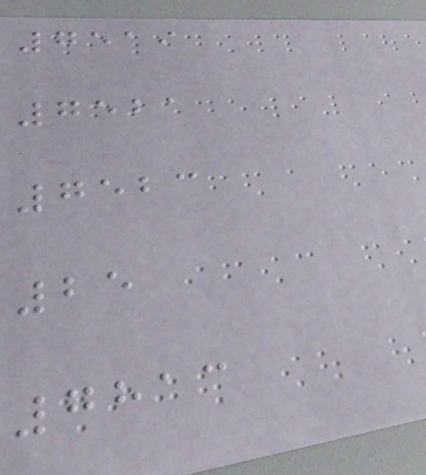7519
7521
7523
25
7813
